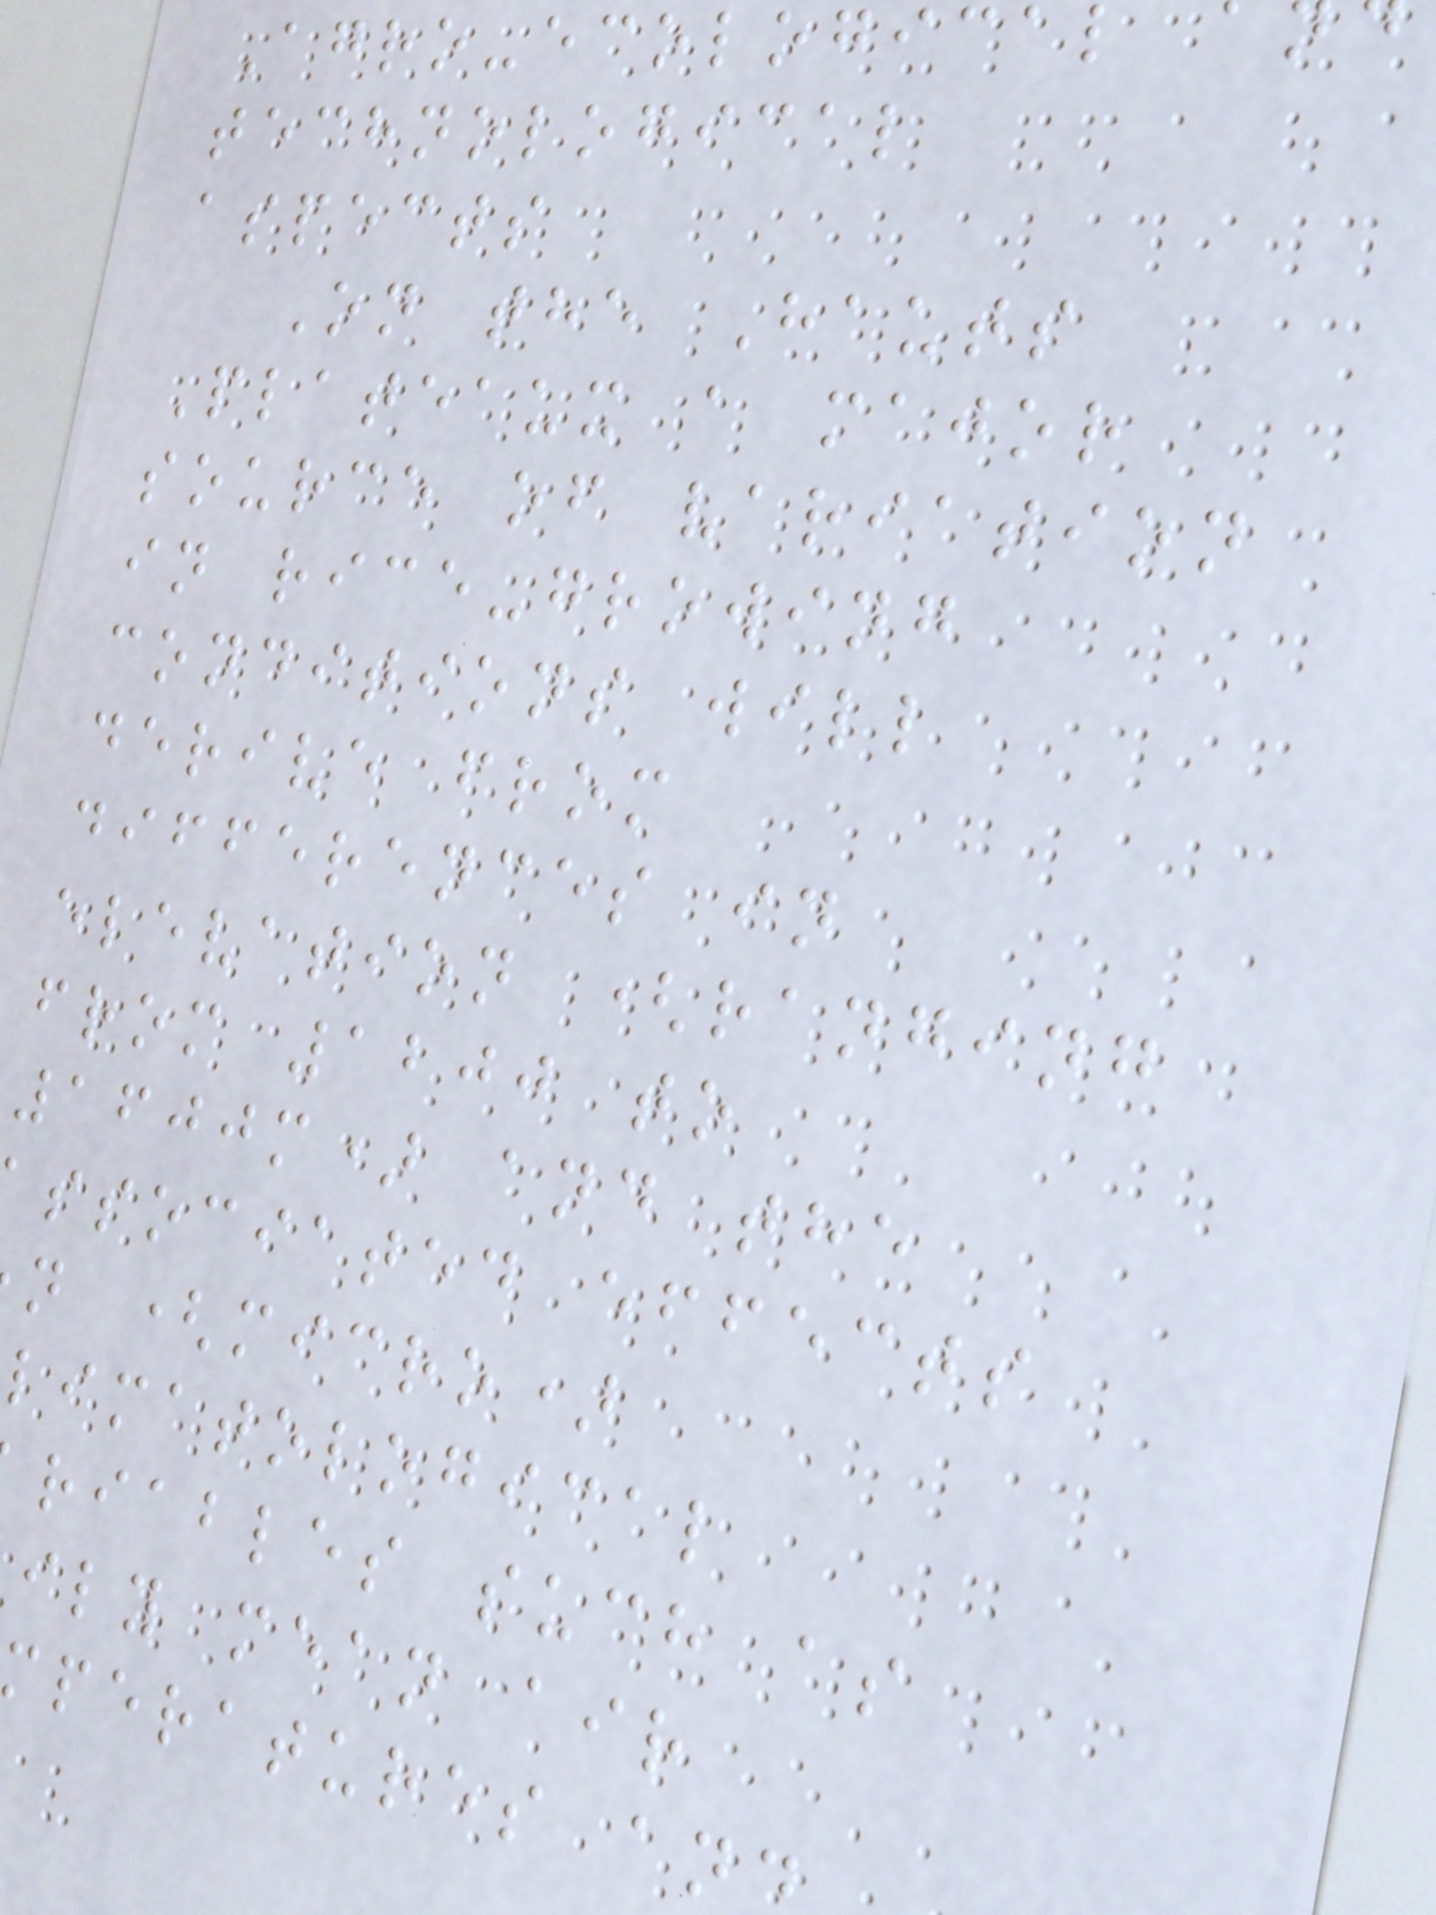Agro-ecological
technological
aspects
On the Hauts
Plateaux a major
source of variation
in rice-growing
conditions will
derive from
differences in
elevation (ranging
from 1200 to
1600m) and the
ssociated effects
n (micro)
limatological
riables such as
ily mean air
mperatures an
